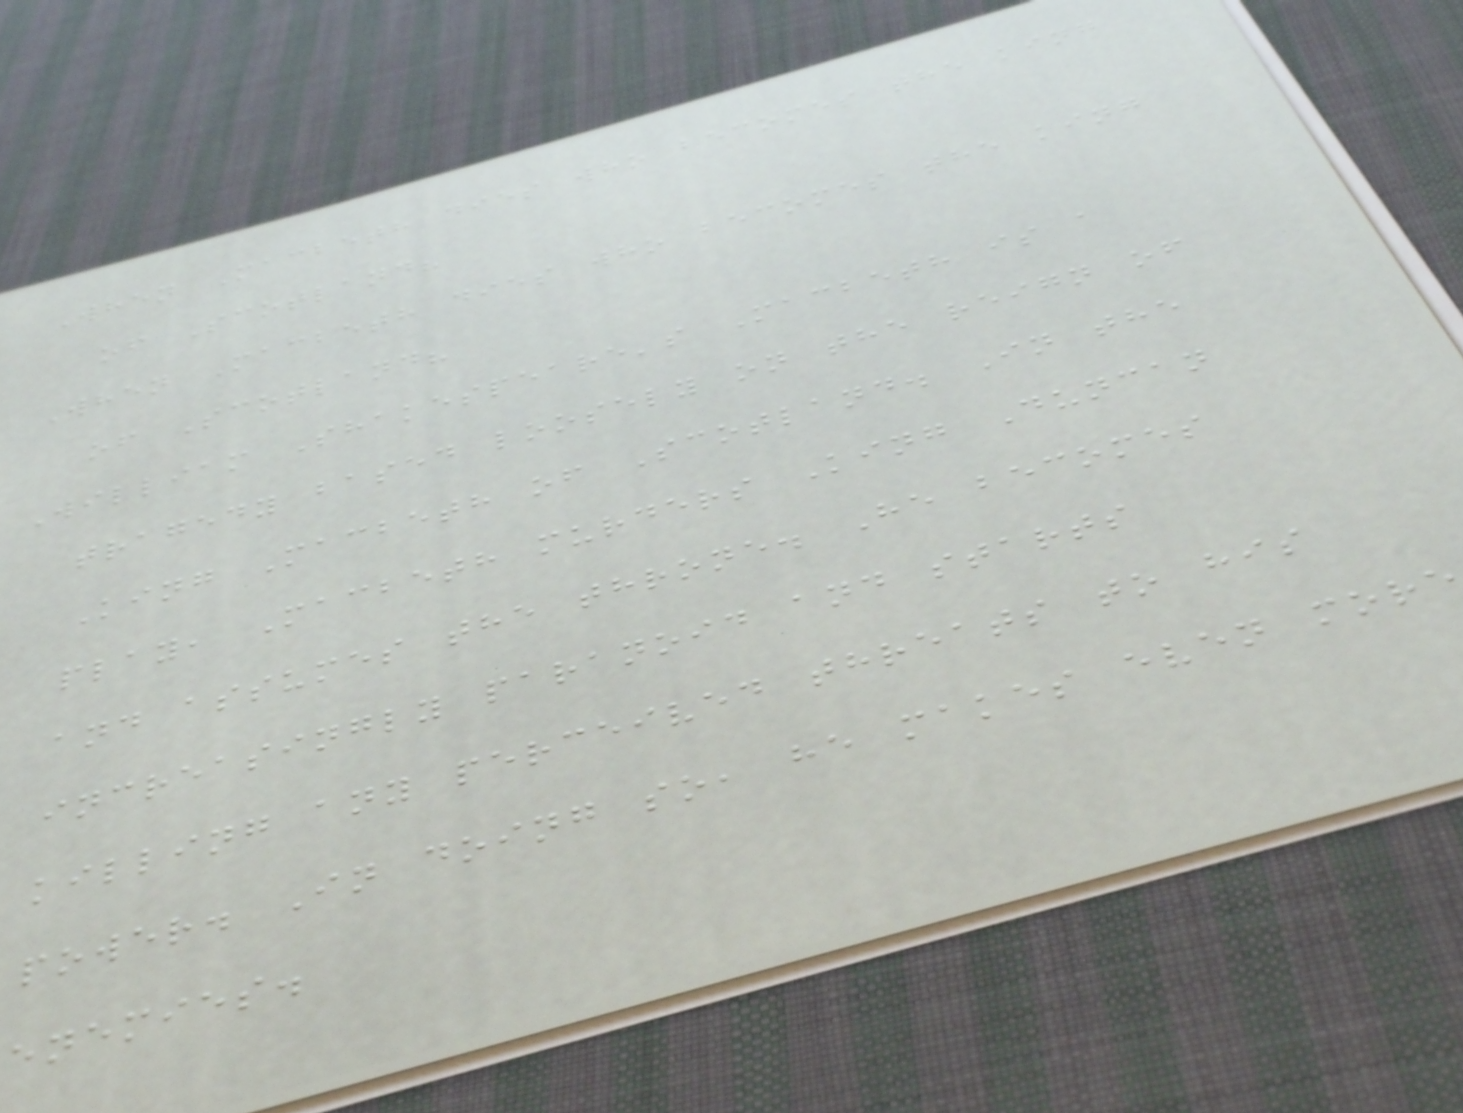When Macbeth dies who becomes the king
of Scotland?
When Macbeth dies who becomes the king
of Scotland?
William Shakespeare's Macbeth is a
tragedy based loosely on the reign of
King Macbeth of Scotland. In the
play, Macbeth murders King Duncan
and assumes the throne. He becomes
increasingly paranoid and starts
killing any perceived threats to his
power. In doing so, he makes even more
enemies.
